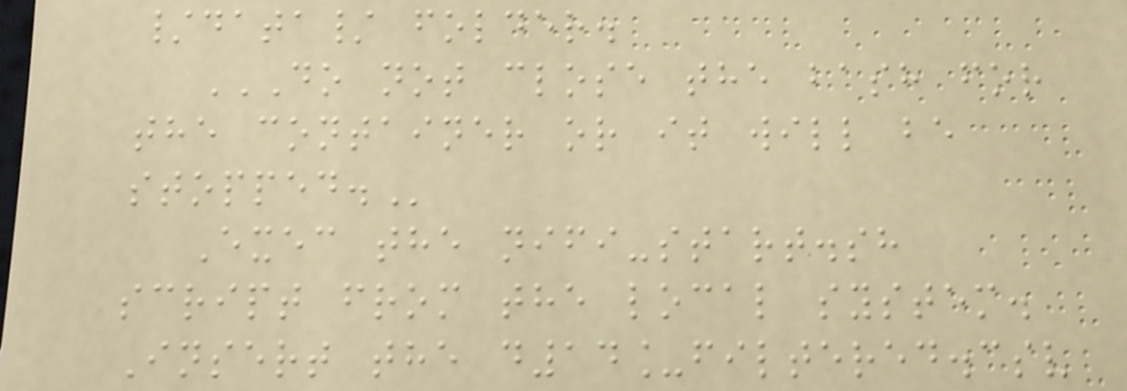/data/ folder.
DO NOT CLOSE THE BASH FOR
THE CONTAINER OR IT WILL BE
STOPPED.
Exec the nifi-start.sh
script from the local system.
Insert the d14_filtered.csv
